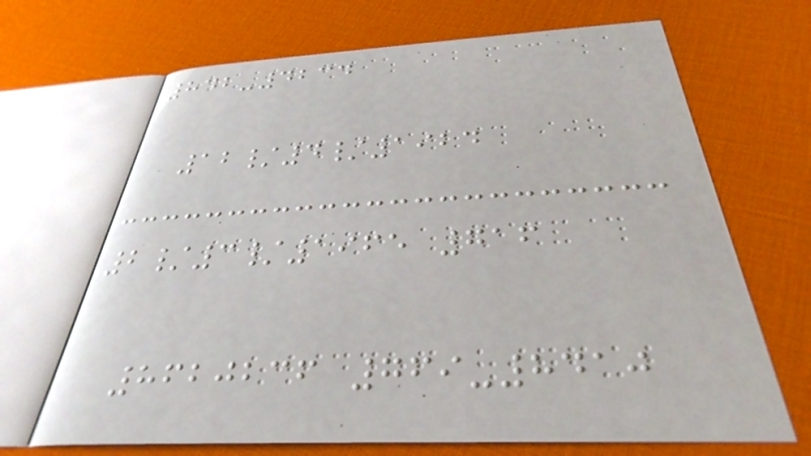842-4234
12/4/1924
2/3/1965 716
8620236 769-8410
